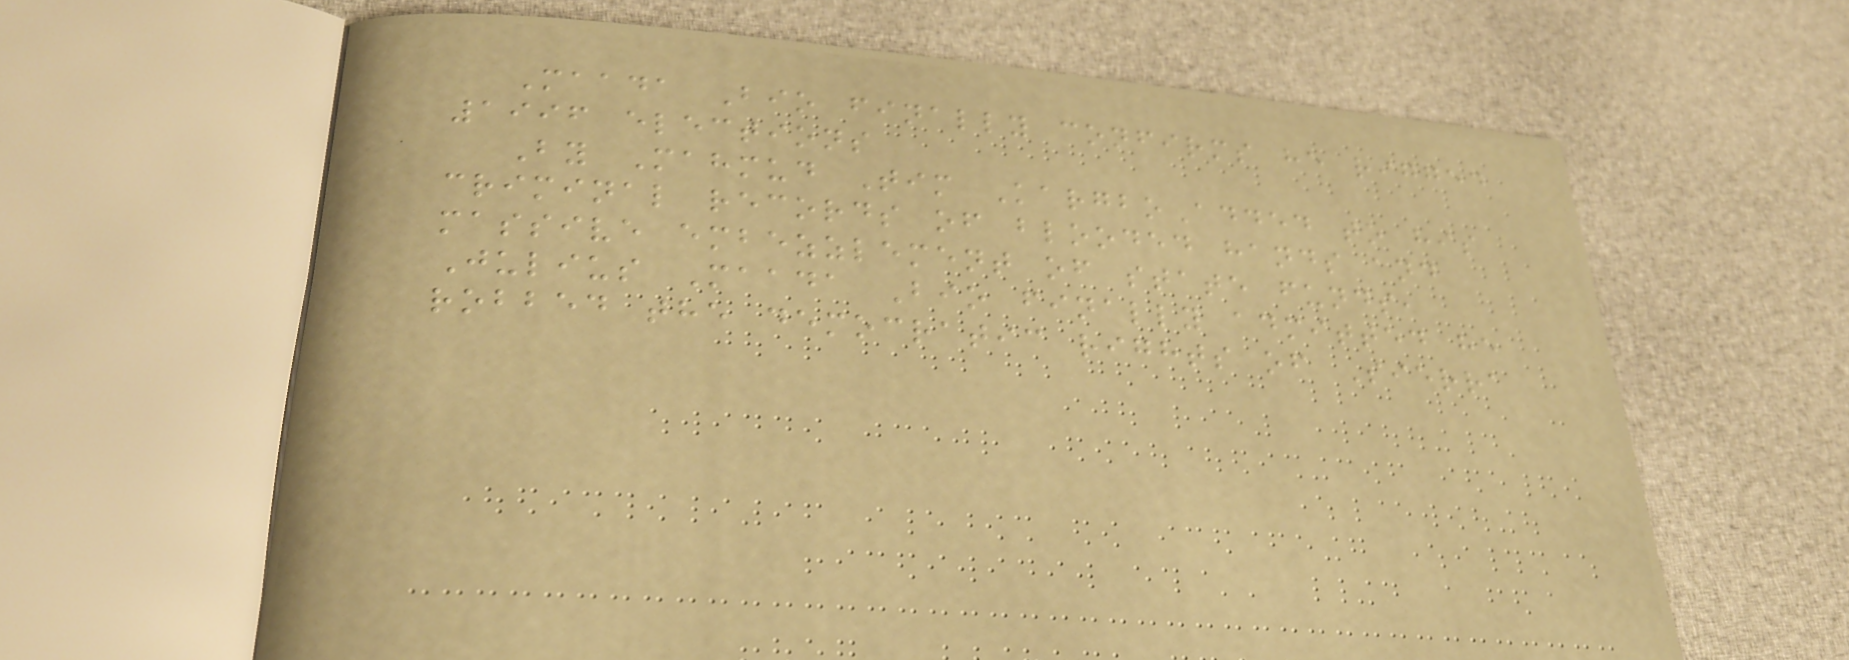Maada Bio finally confirms he rigged
1996 elections
By Mahmud Tim KargboAdded to his
criminal records of blooded hands and
massive embezzlement of state funds,
Julius Maada Bio finally admitted he
robbed the democratic rights of Sierra
